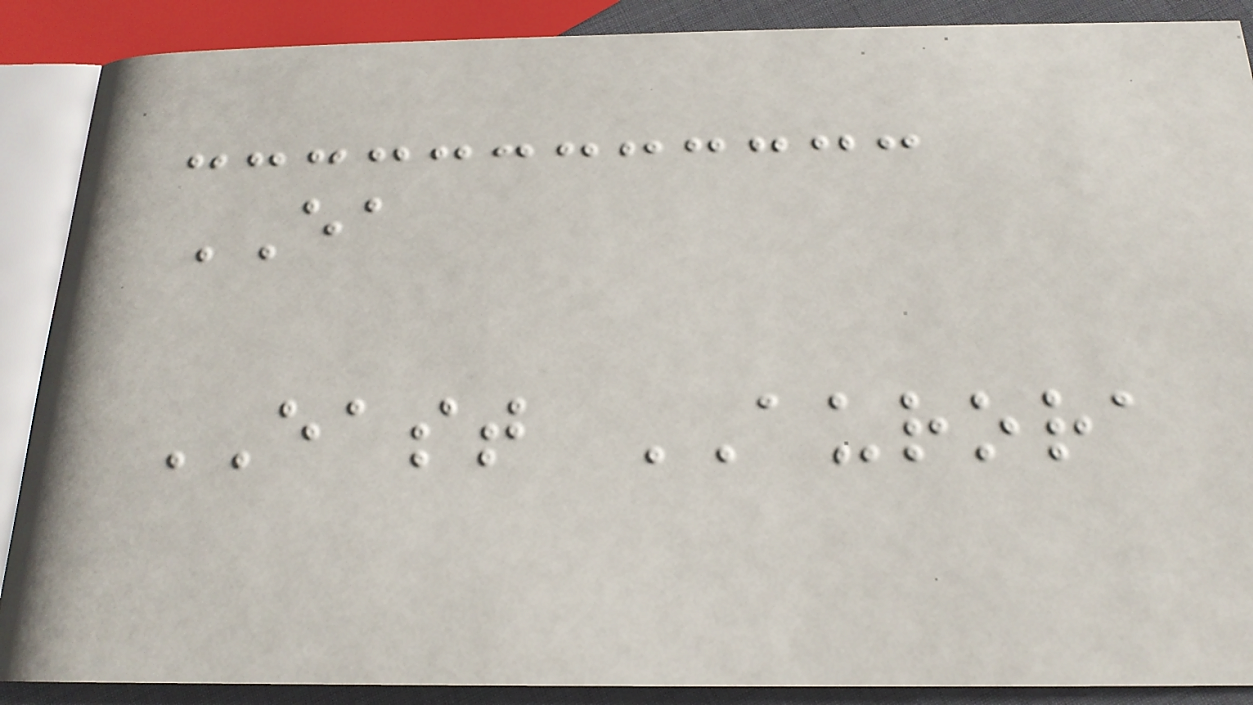EA
EAST AURORA
